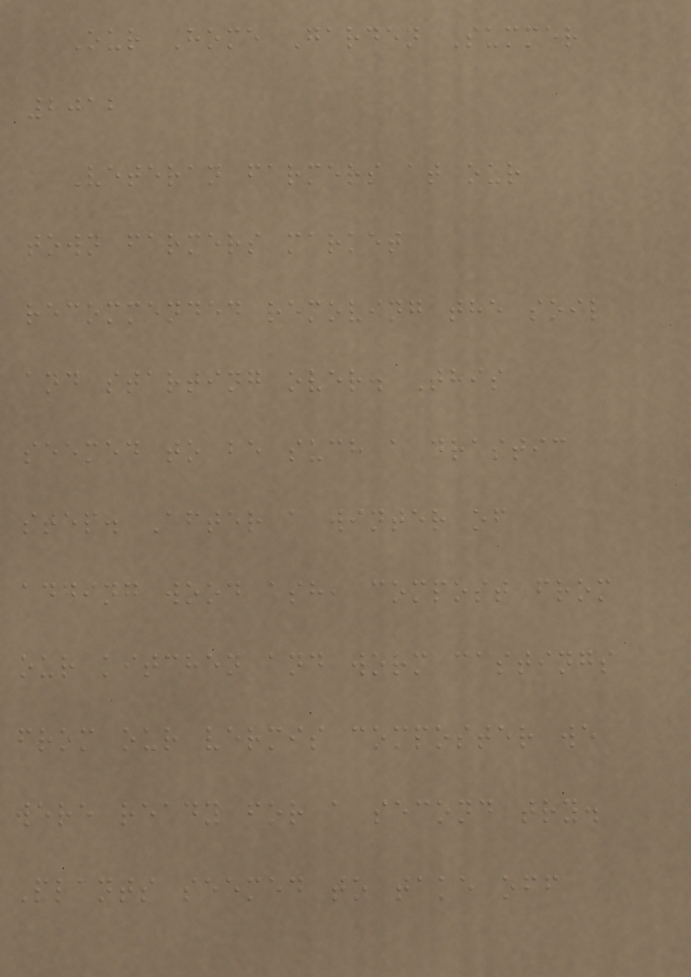Our Home Garden Summer
2012
Veteran farmers at our
town farmers market
recommended removing the soil
and starting over. This
seemed to be such a drastic
step. After a winter of
adding wood ash, compost from
our kitchen and worm castings
from our vermis composter we
were ready for a second try.
Plants seemed to take off
